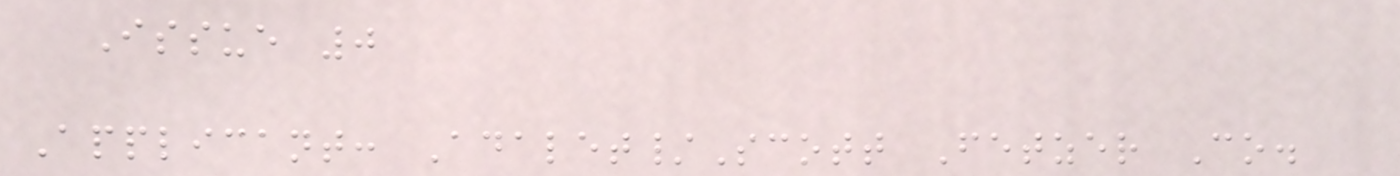Issue 0
Applicant: Adalet/Scott Fetzer Co.
